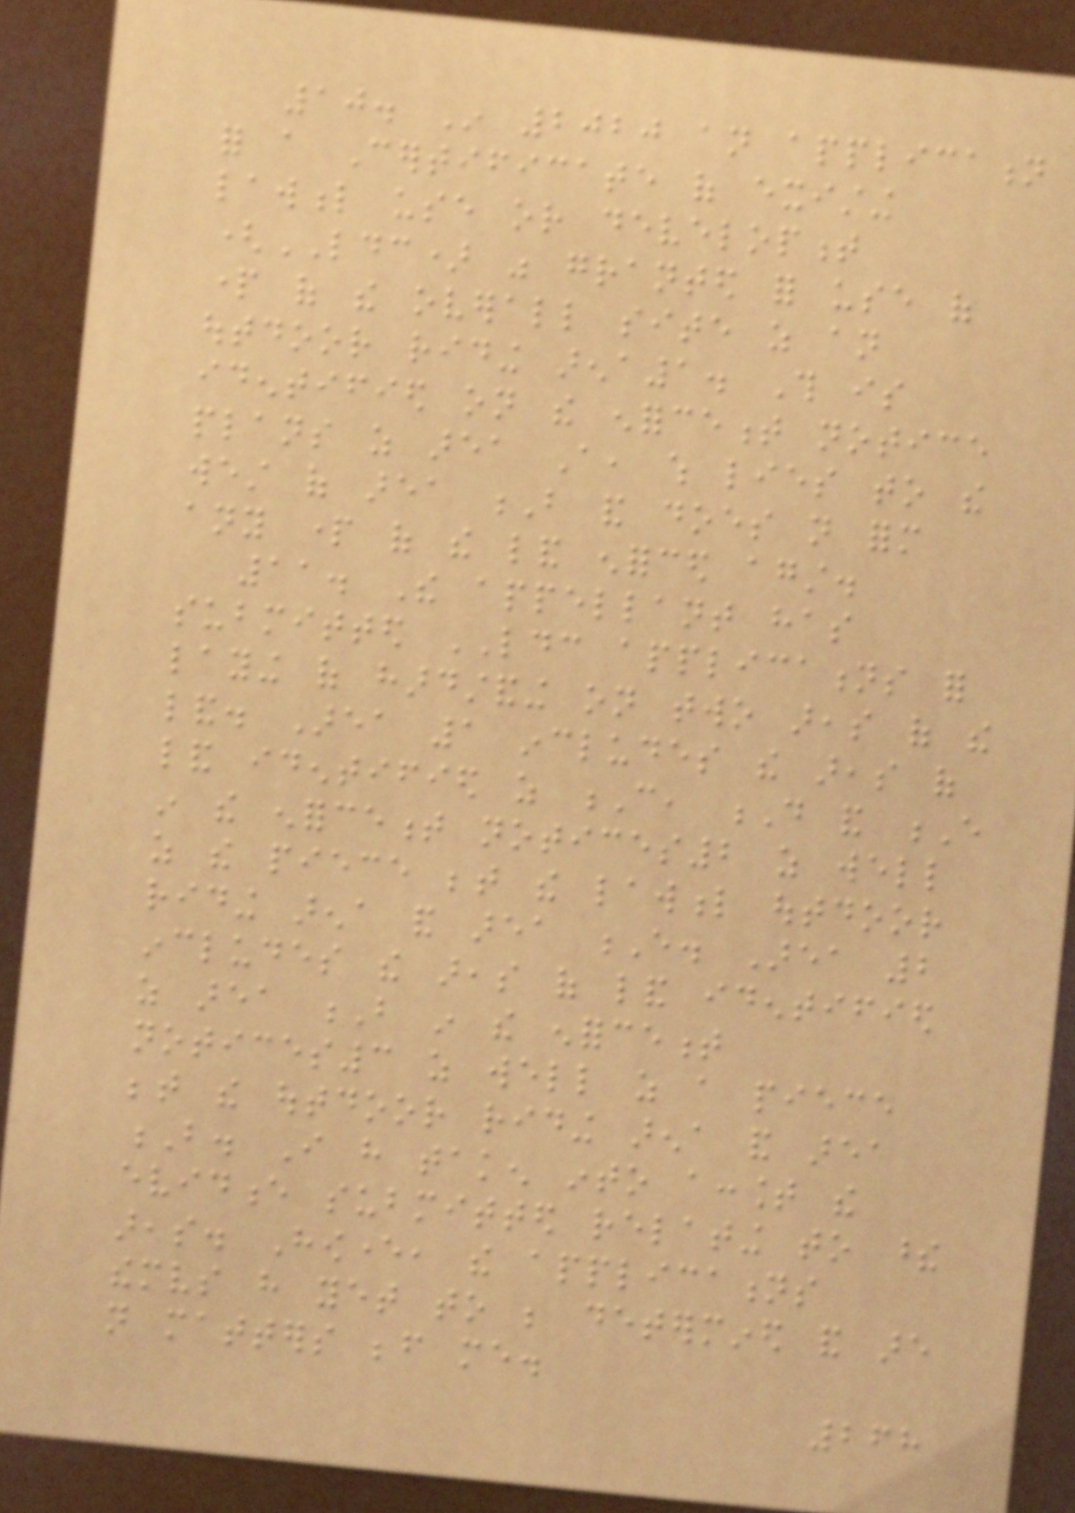10. In 2020 an application
for a Certificate of existing
lawful use or development
(LDC) was granted for use of
part of the overall site as an
outdoor riding arena1. This is
identified on the enforcement notice
plans as area A, which lies to the
west of area B and does not form
any part of the land enforced against.
11. The appellant has
submitted LDC applications for
laying of hardstanding on two areas of the
land. Area 1 includes the areas of
land identified as C, D and E
in the enforcement notices2 as well
as the piece between the lawful outdoor
riding arena and area E. Area 2
includes the areas of land identified
as area B in the enforcement
notices3 as well as a piece
between the outdoor riding arena and area
B. I have taken into account the
evidence submitted relating to these
areas. However, the applications
themselves have yet to be determined and are
not matters before me.
268
